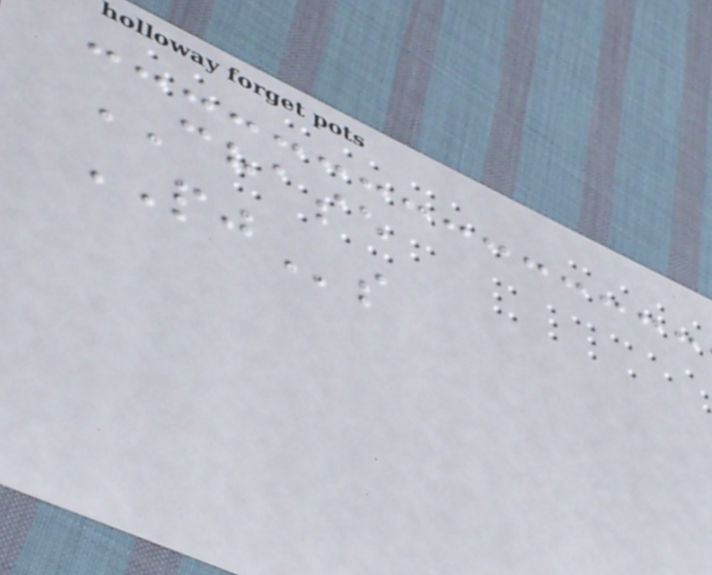CHASE
PJs
